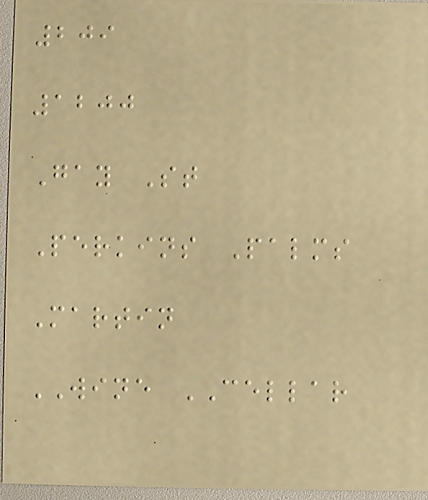209
1200
Gay St
Perkins Palms
Martin
WINE CELLAR
